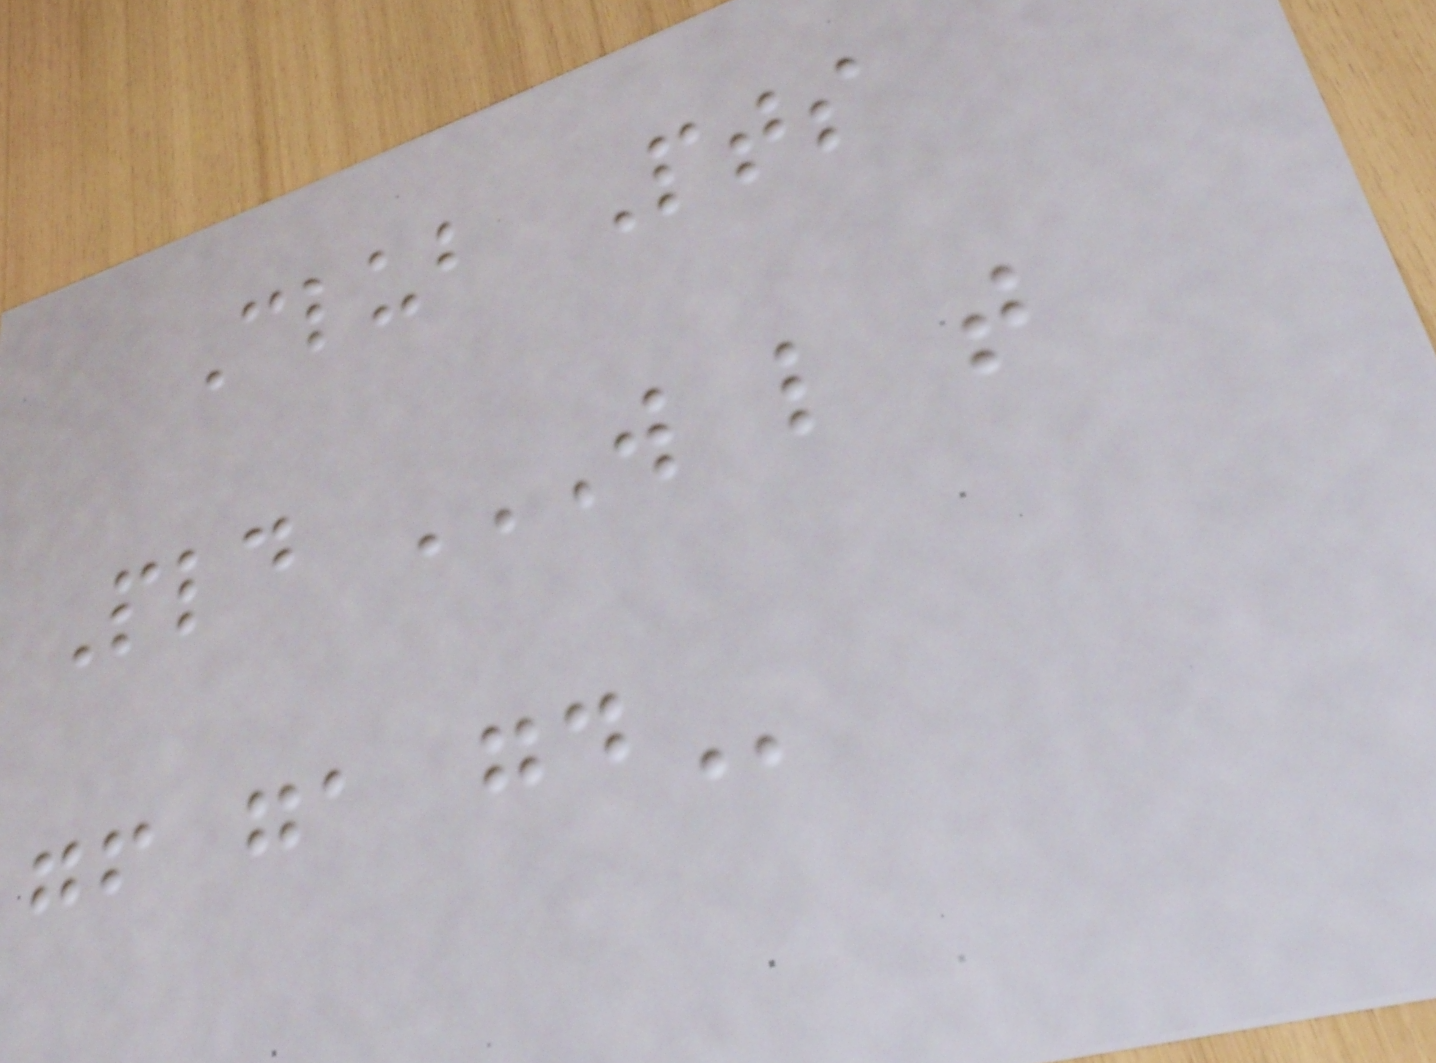Club Pts
Pld W L T
GF GA GD
